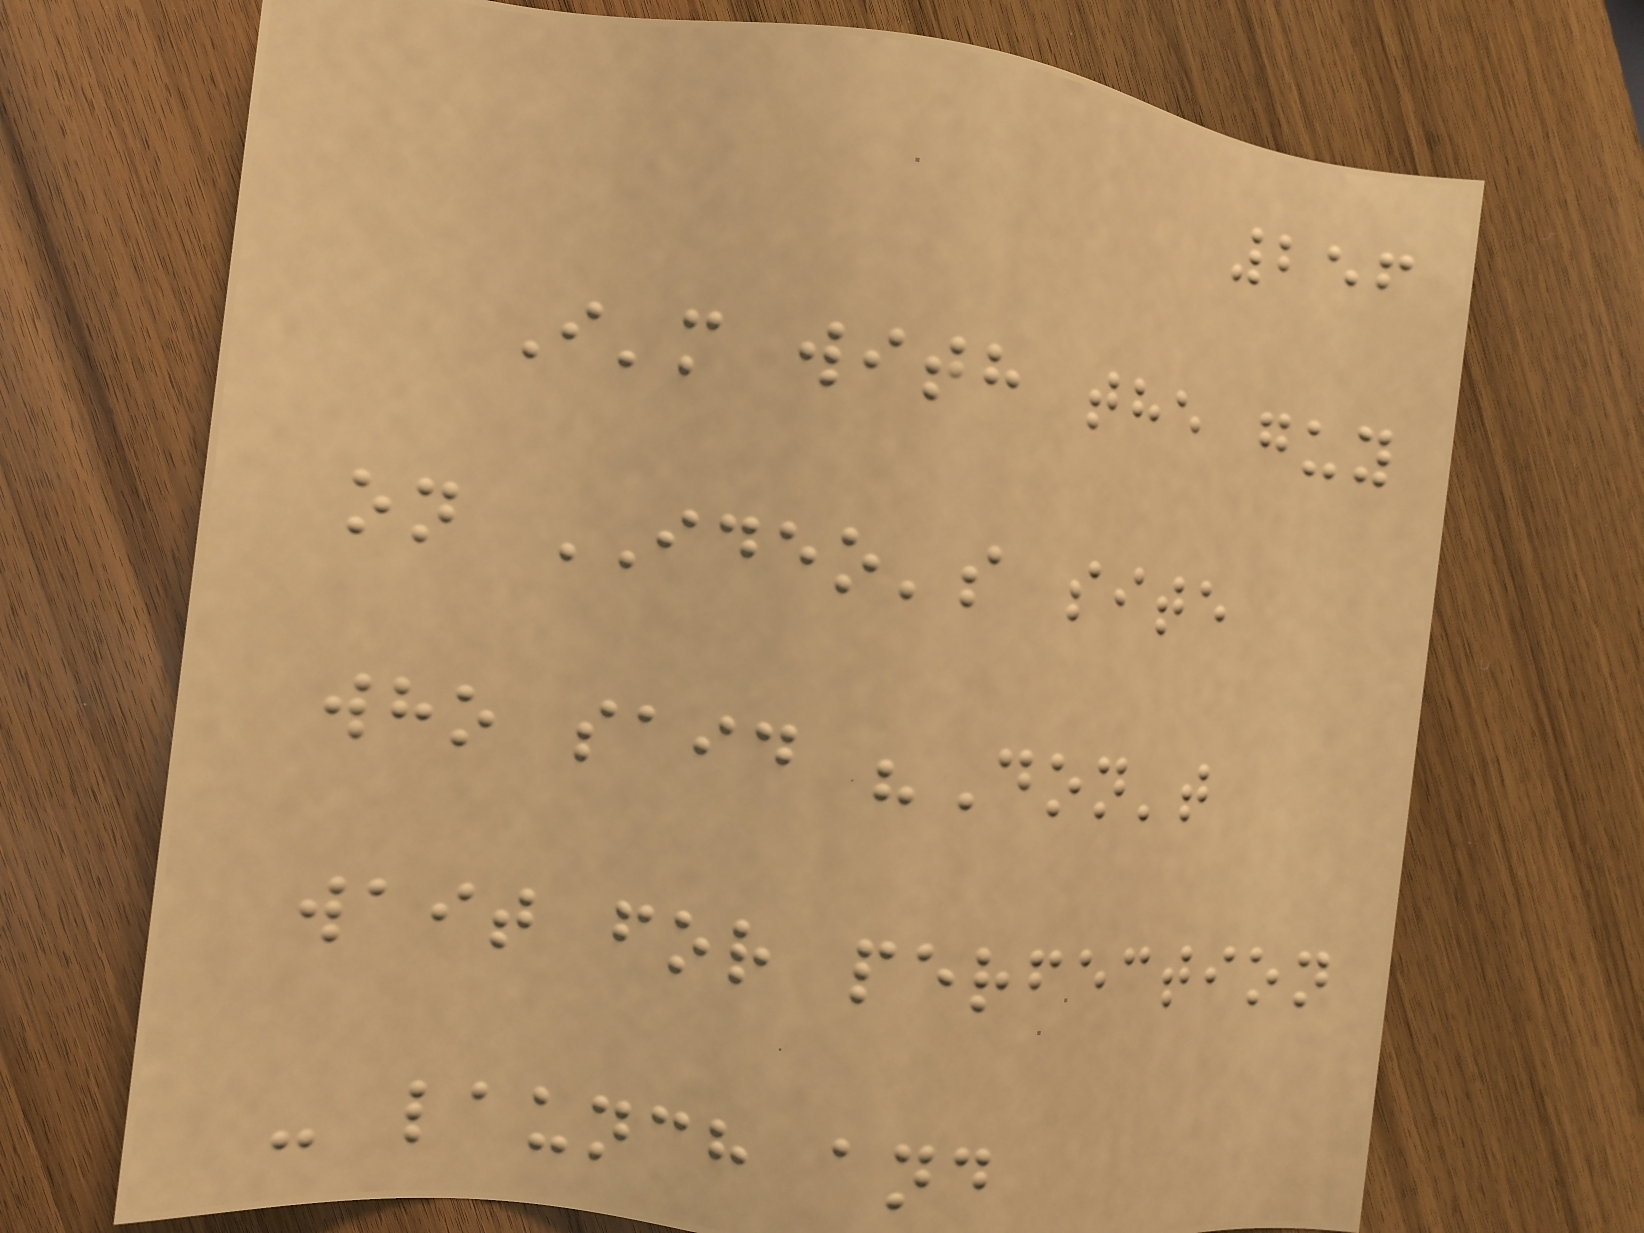256
I'm with the guy
on IDEO's site
who said "Don't
wait for perfection
- launch and
